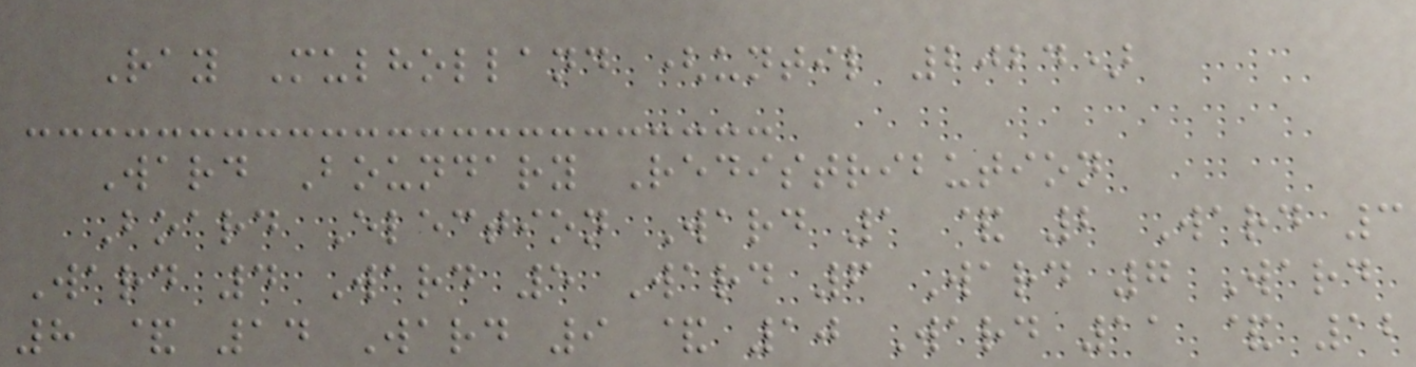Ray Mulholland (until 2024)
Ward Boundary Redistribution
Board Election Ward 1 & 2 Ward 3
Ward 4 Ward 5 Ward 6 Ward 7 Ward
8 & 14 Ward 9 & 10 Ward 11 & 12
